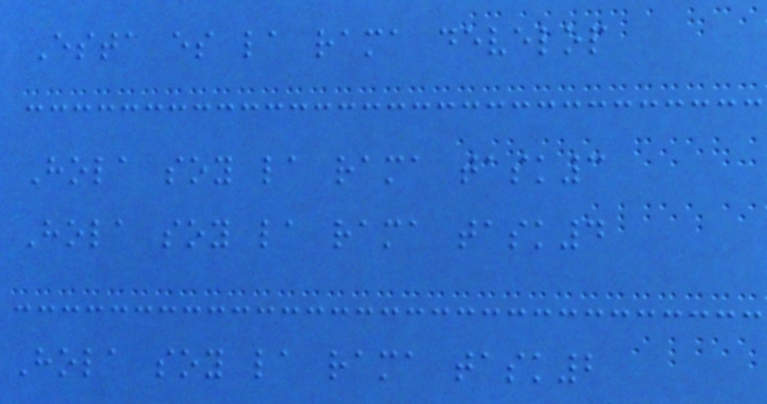Esta es la rama develop
Hola soy la rama task3
Hola soy la rama task4
Hola soy la rama task2
